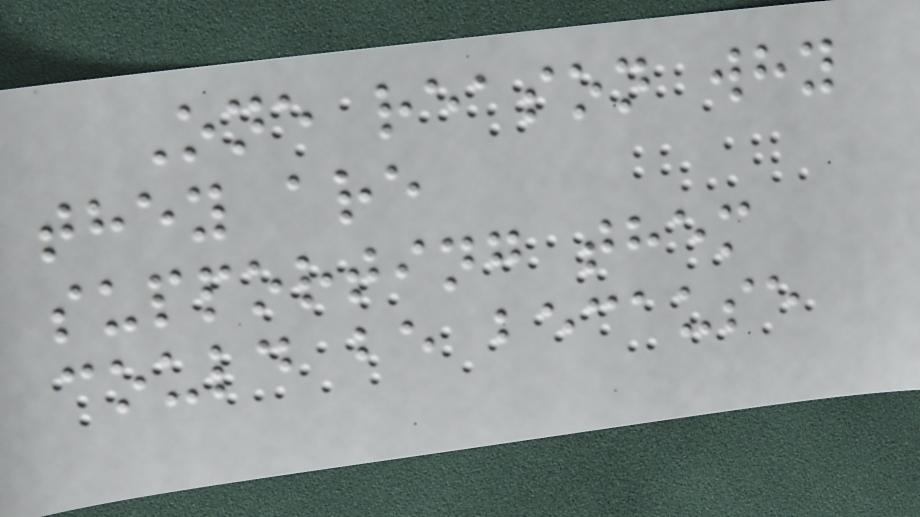One reason why
they are
supporting them
could be because
